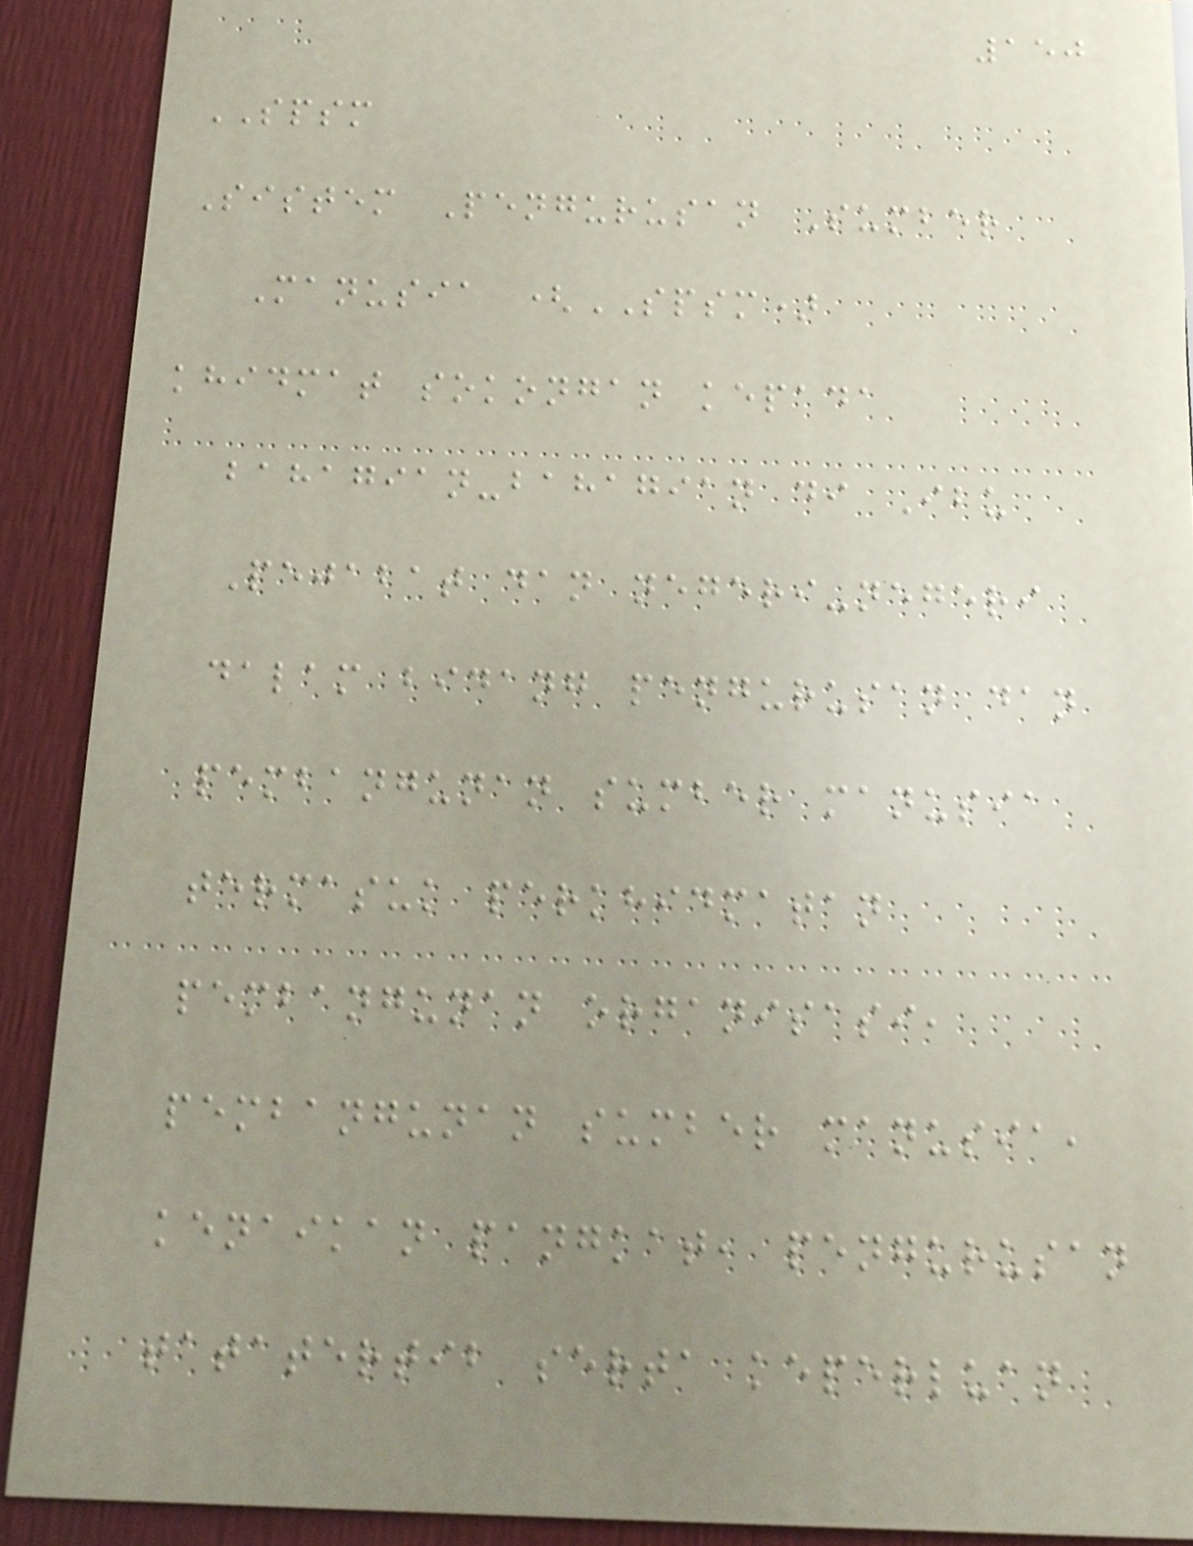150
SPSM
Sistem Pengurusan Sumber
Manusia (SPSM)
khidmat sokongan kepada
bahagian-bahagian di Ibu
Pejabat dan negeri-negeri
dalam bidang pengurusan dan
pembangunan sumber manusia
termasuk perkhidmatan
pembangunan organisasi,
pembangunan sumber manusia,
kenaikan pangkat, pengurusan
tatatertib serta keperluan
